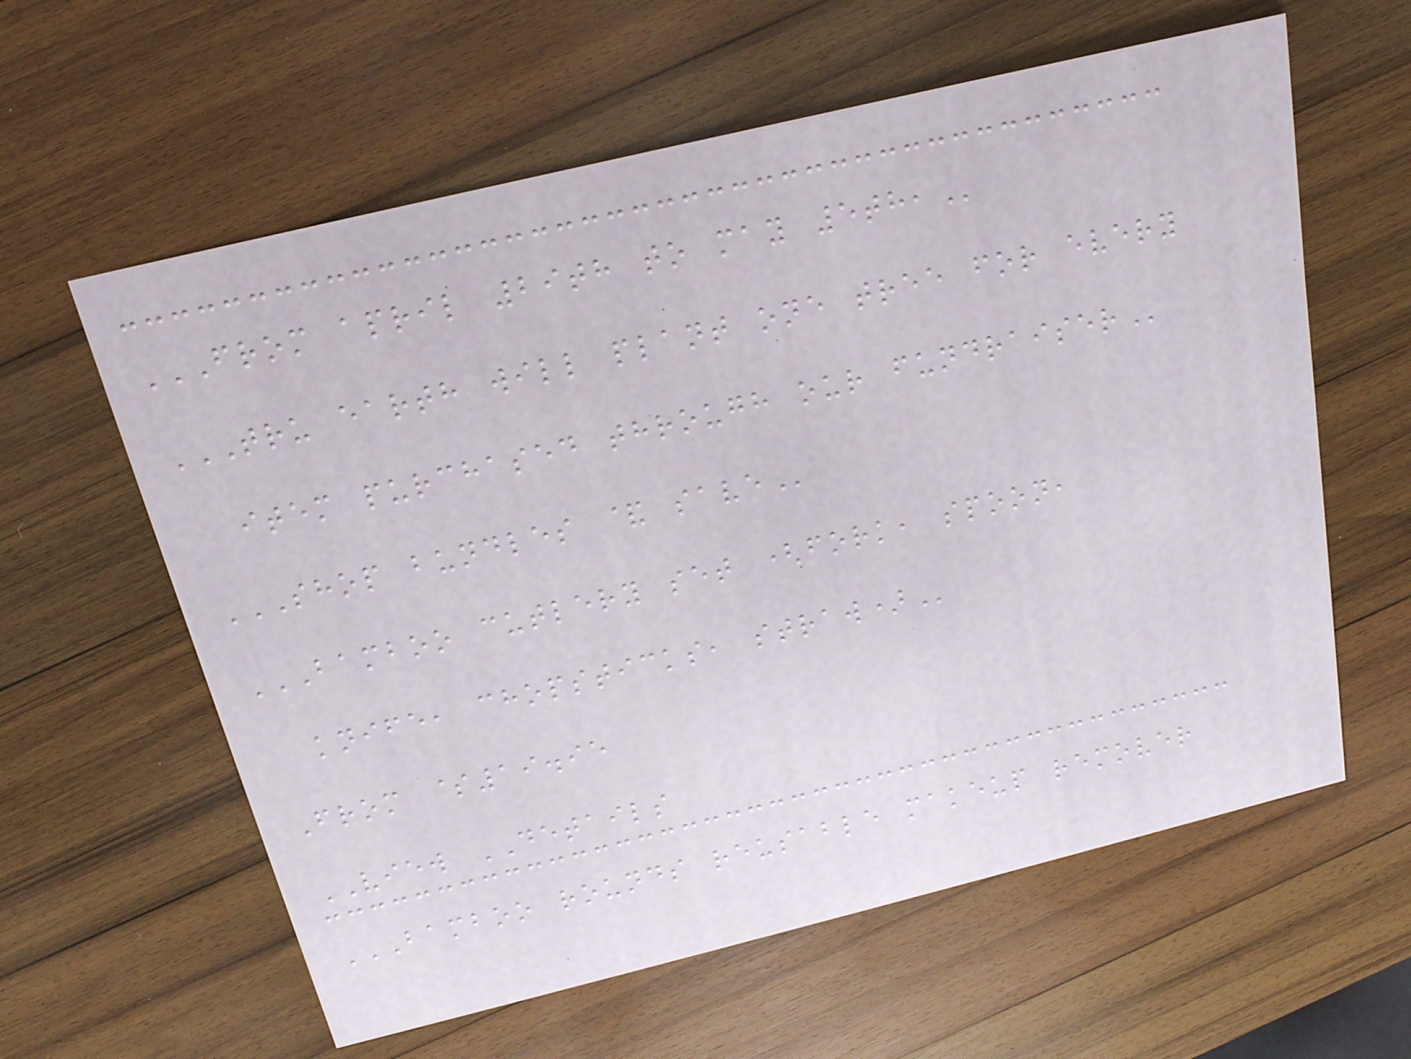FROM APRIL 29TH TO MAY 5TH,
TRU EARTH WILL PLANT ONE TREE FOR EVERY
ITEM PURCHASED THROUGH OUR FUNDRAISER
SHOP BUNDLES & SAVE
BAMBOO CUTLERY SET (FORK, SPOON,
KNIFE, CHOPSTICKS, STRAW)
From $19.95
VIEW DETAILS
BAMBOO ROUNDS REUSABLE MAKEUP REMOVER
